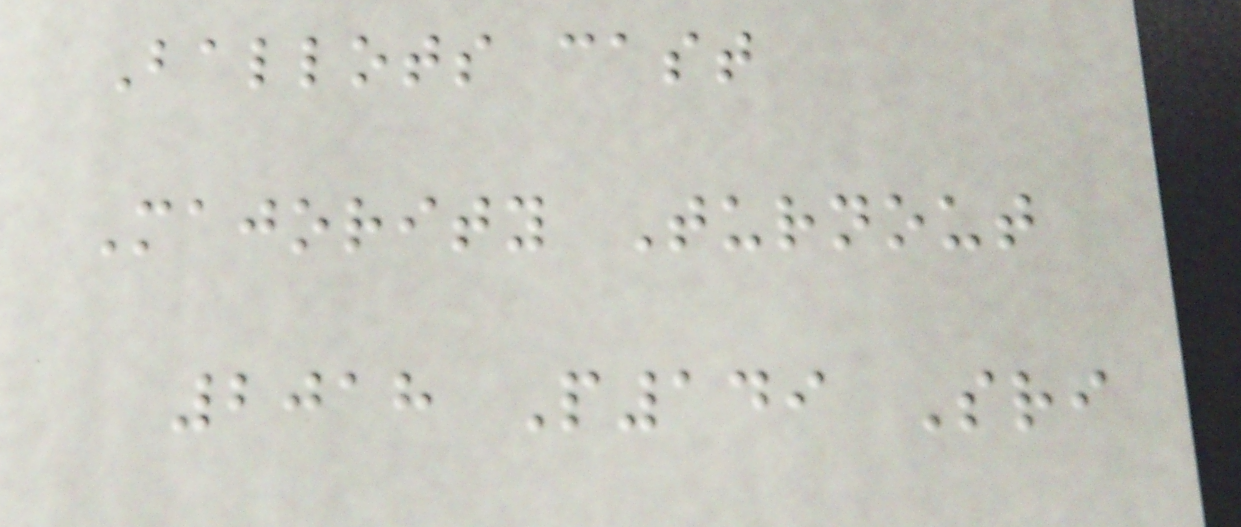Ballots cast
Majority Turnout
2018 P149 Sri
